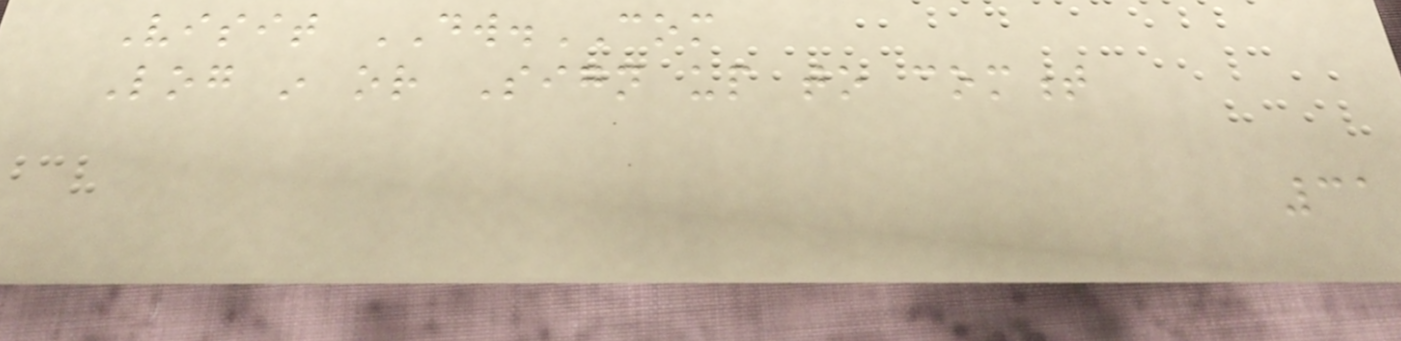Visit DW.COM
Log in or Sign up to comment
31
